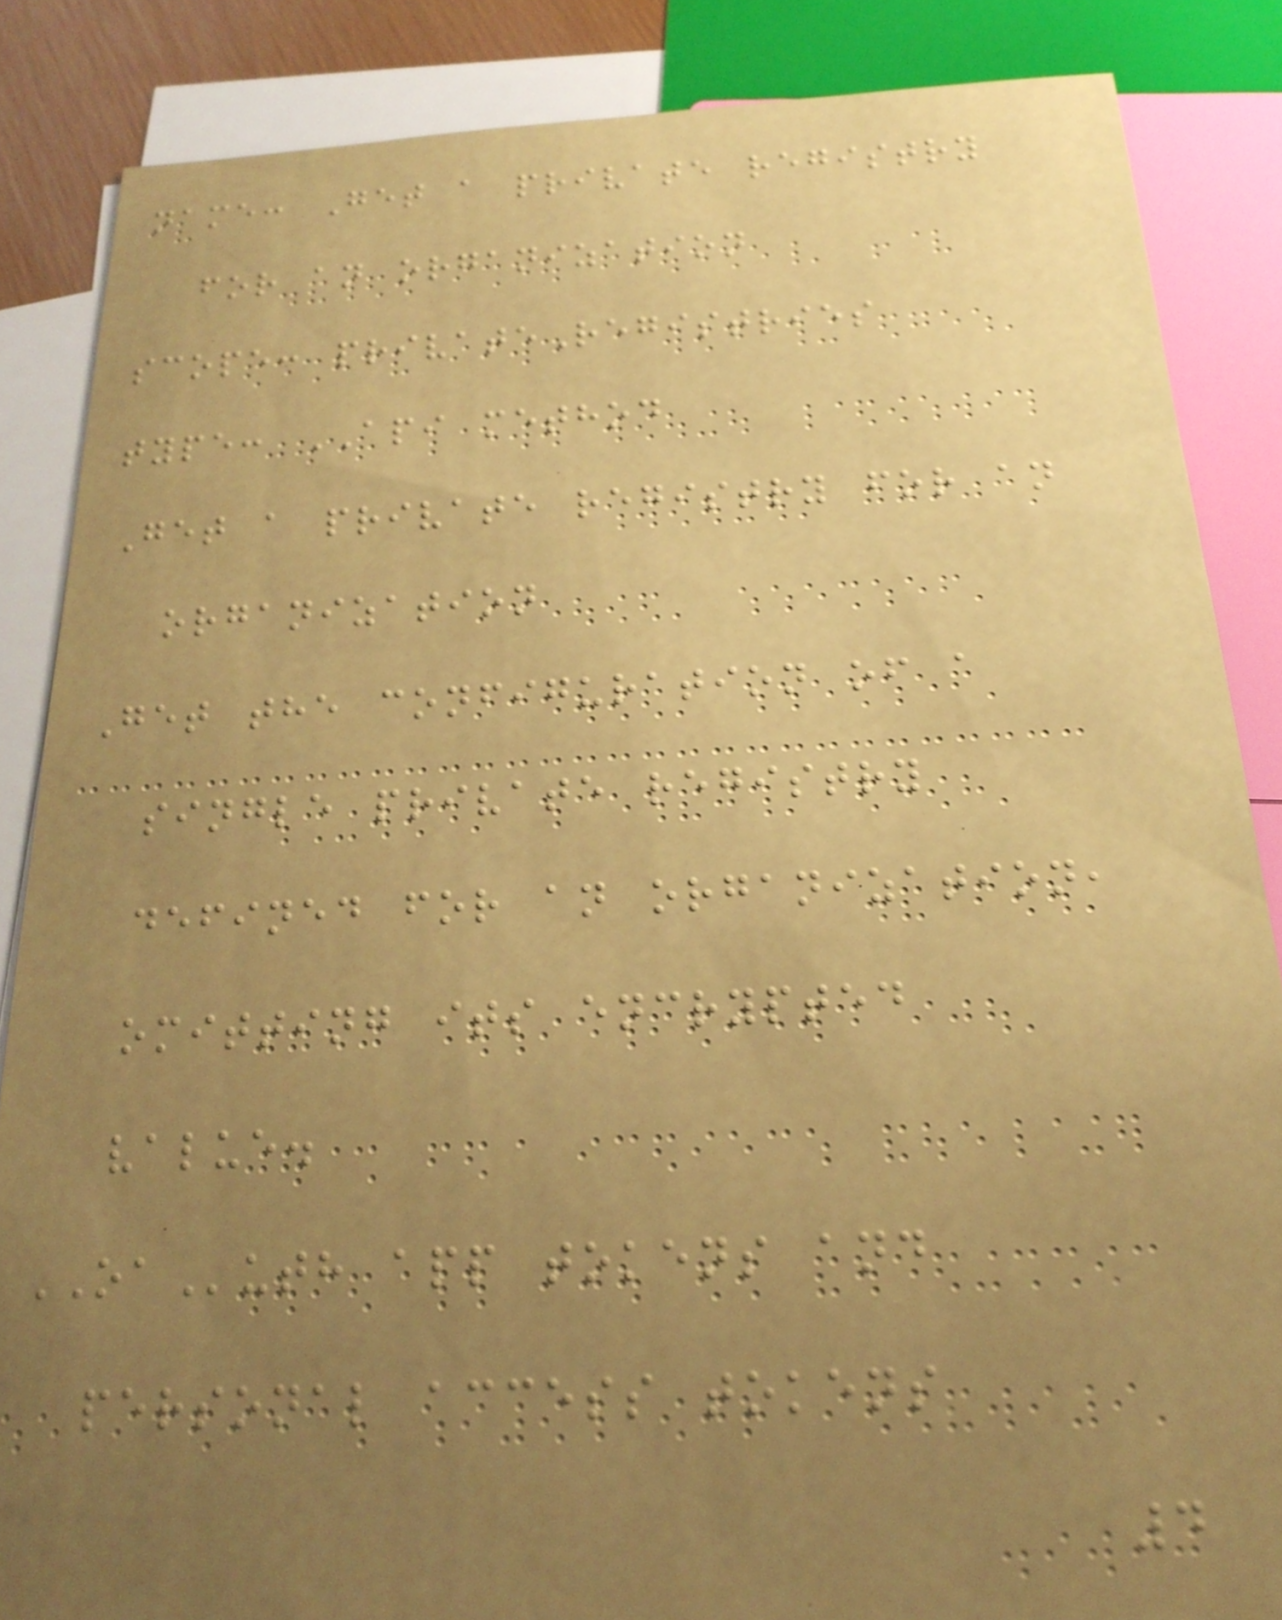name: Get a private registry
for an organization
scope: privateRegistries
type: API method
Get a private registry for an
organization
Get the configuration of a
single private registry
defined for an organization,
omitting its encrypted
value.
OAuth app tokens and
personal access tokens
4
